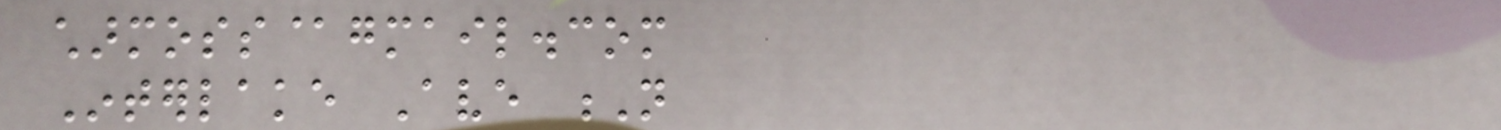charmoss@gmail.com
Interlake Ave N
